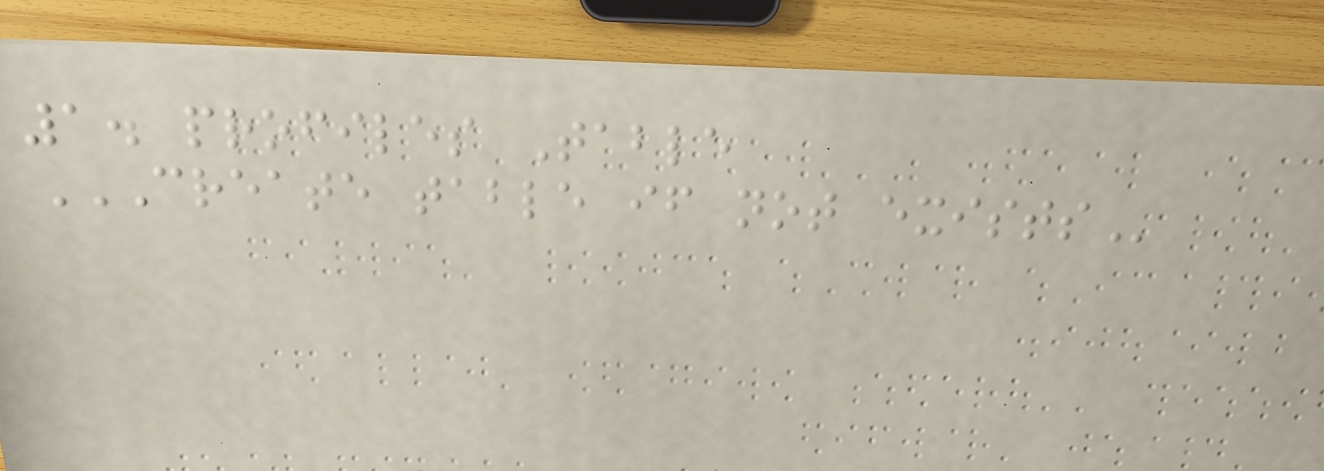1. profiles Table
CREATE TABLE IF NOT EXISTS
